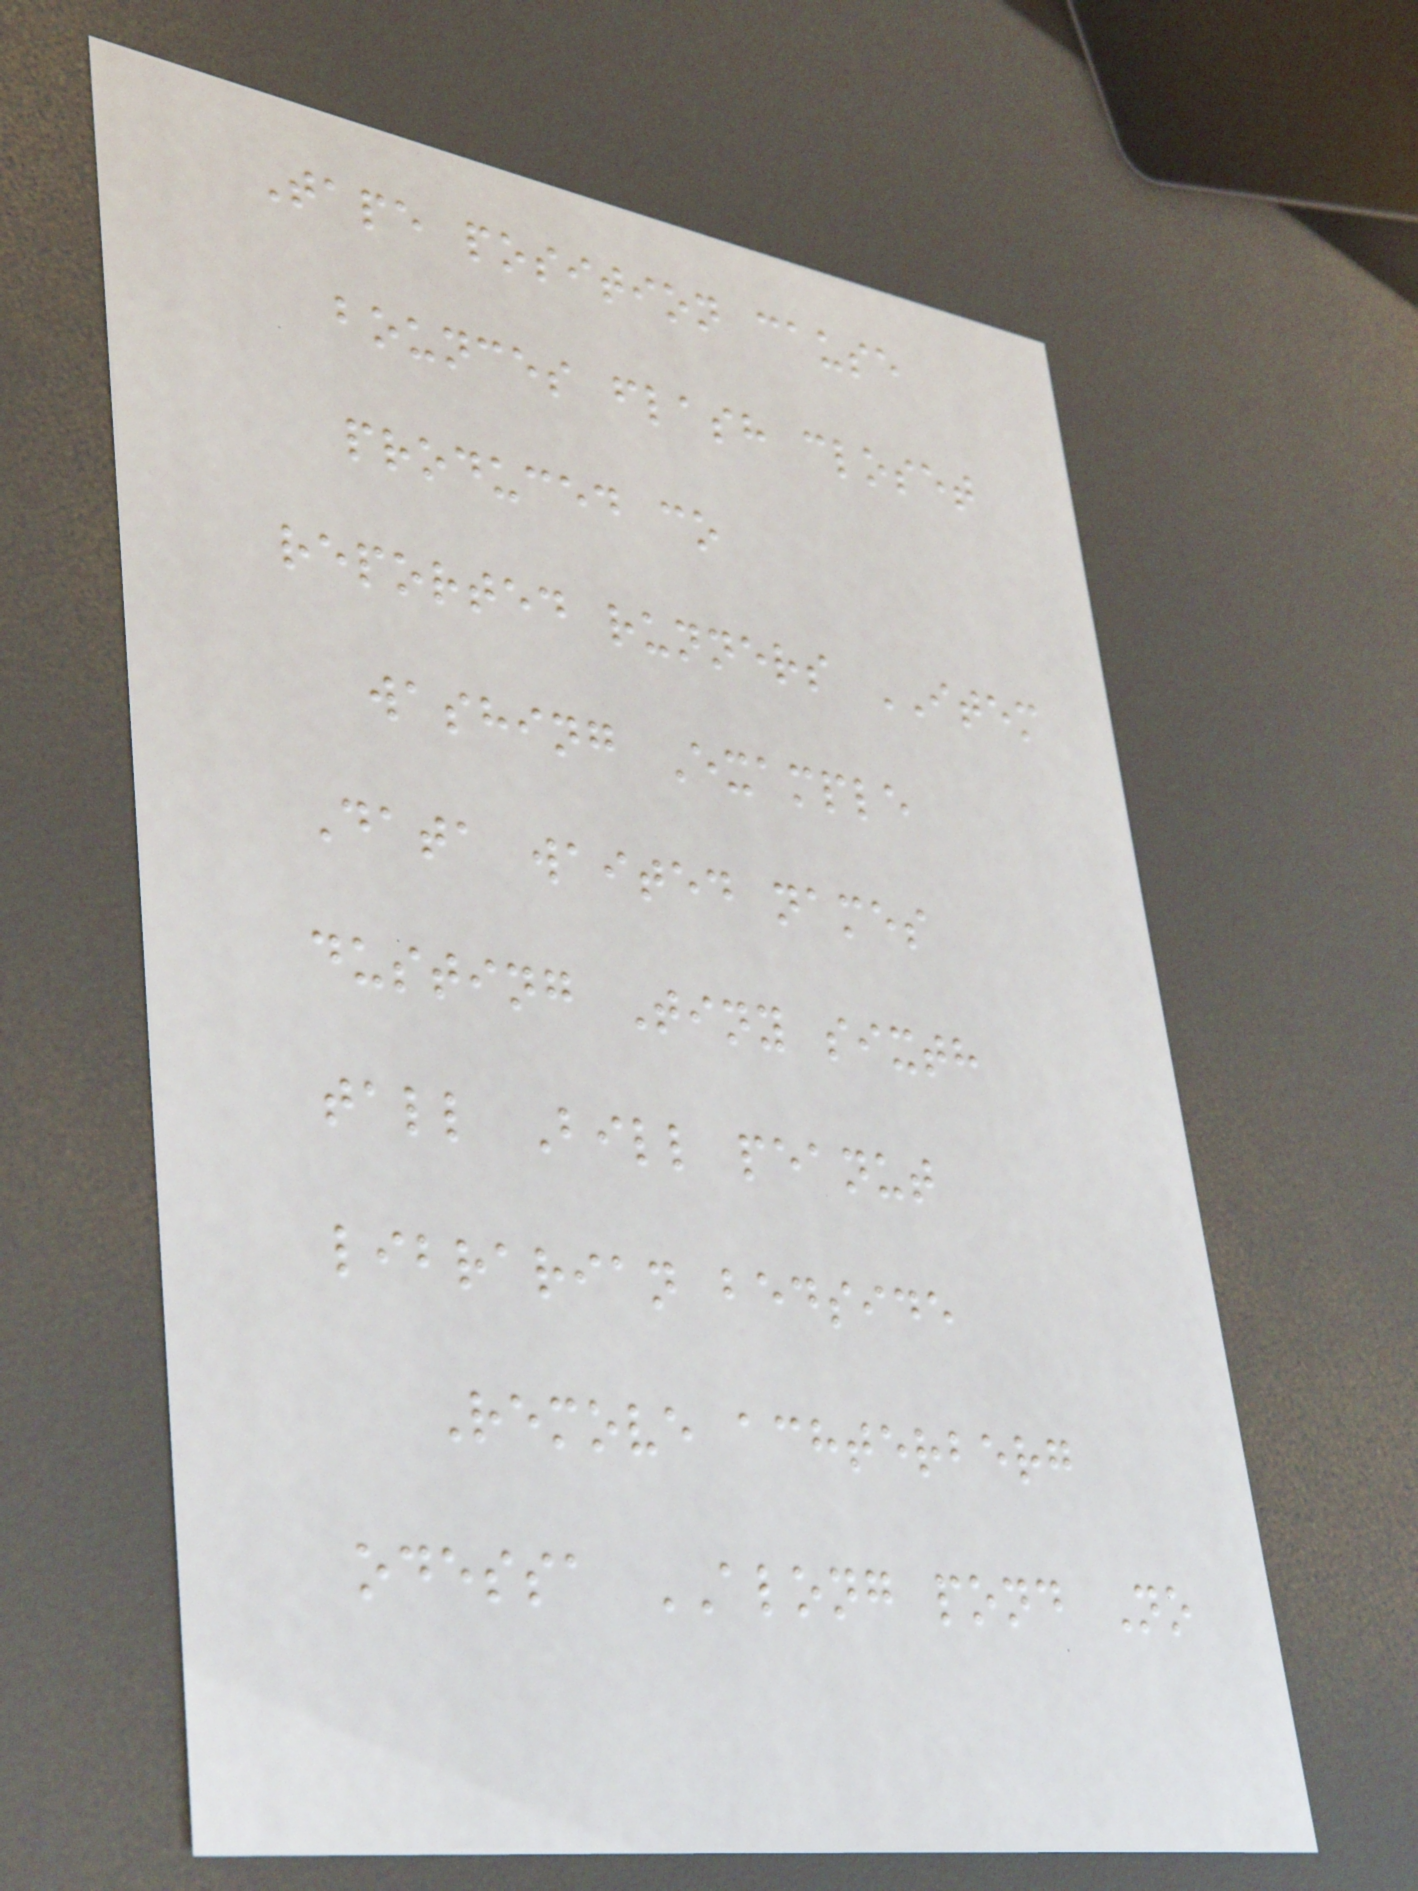Tape position cause
bounces flash closet
produced co
reported runners ITEM
washing Example
Data waited names
dusting Tiny sixth
tall Bill peanut
librarian bedside
Remove achterberg
odessa ALONG pond No
